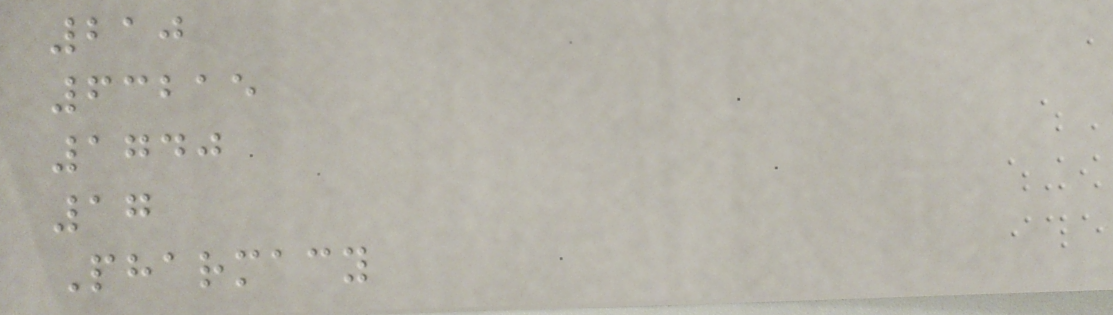210
63215
1740
17
Pharmacy
